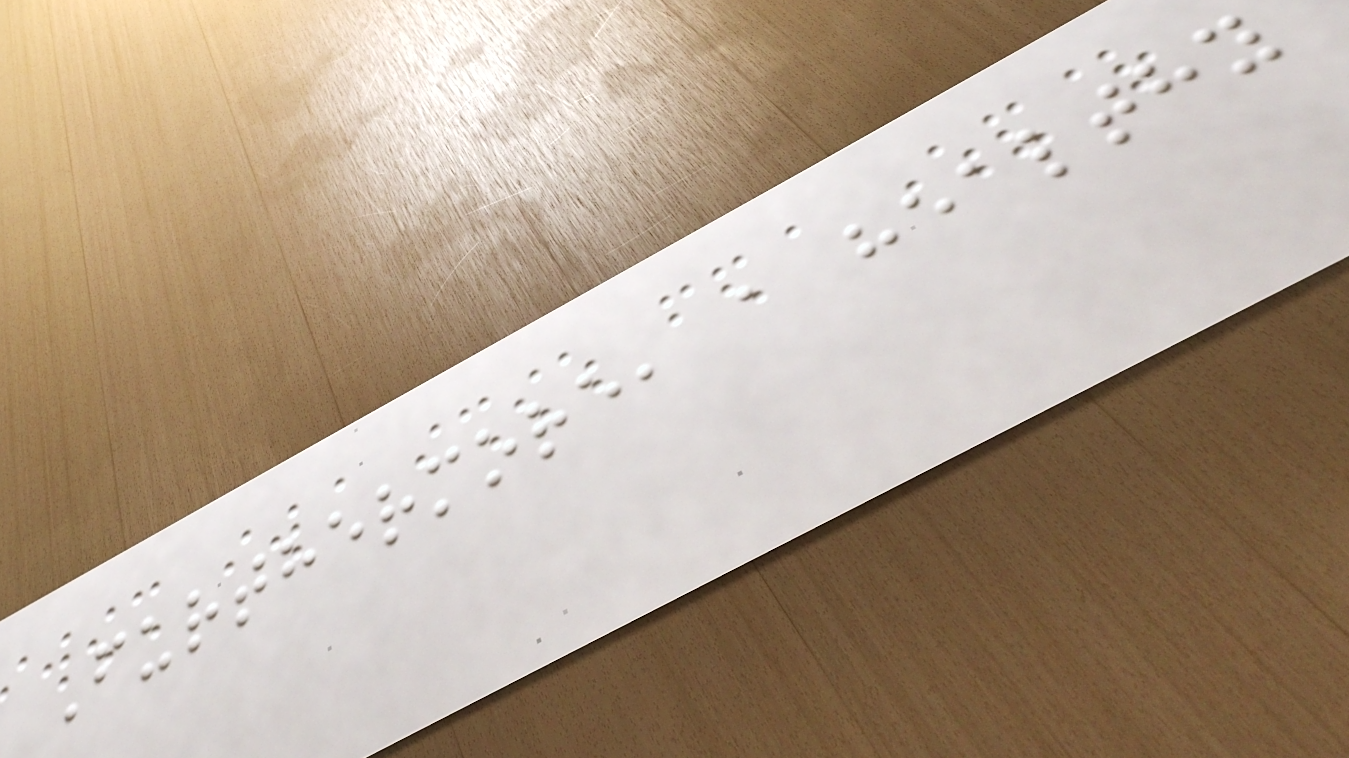Furthermore, a healthy
